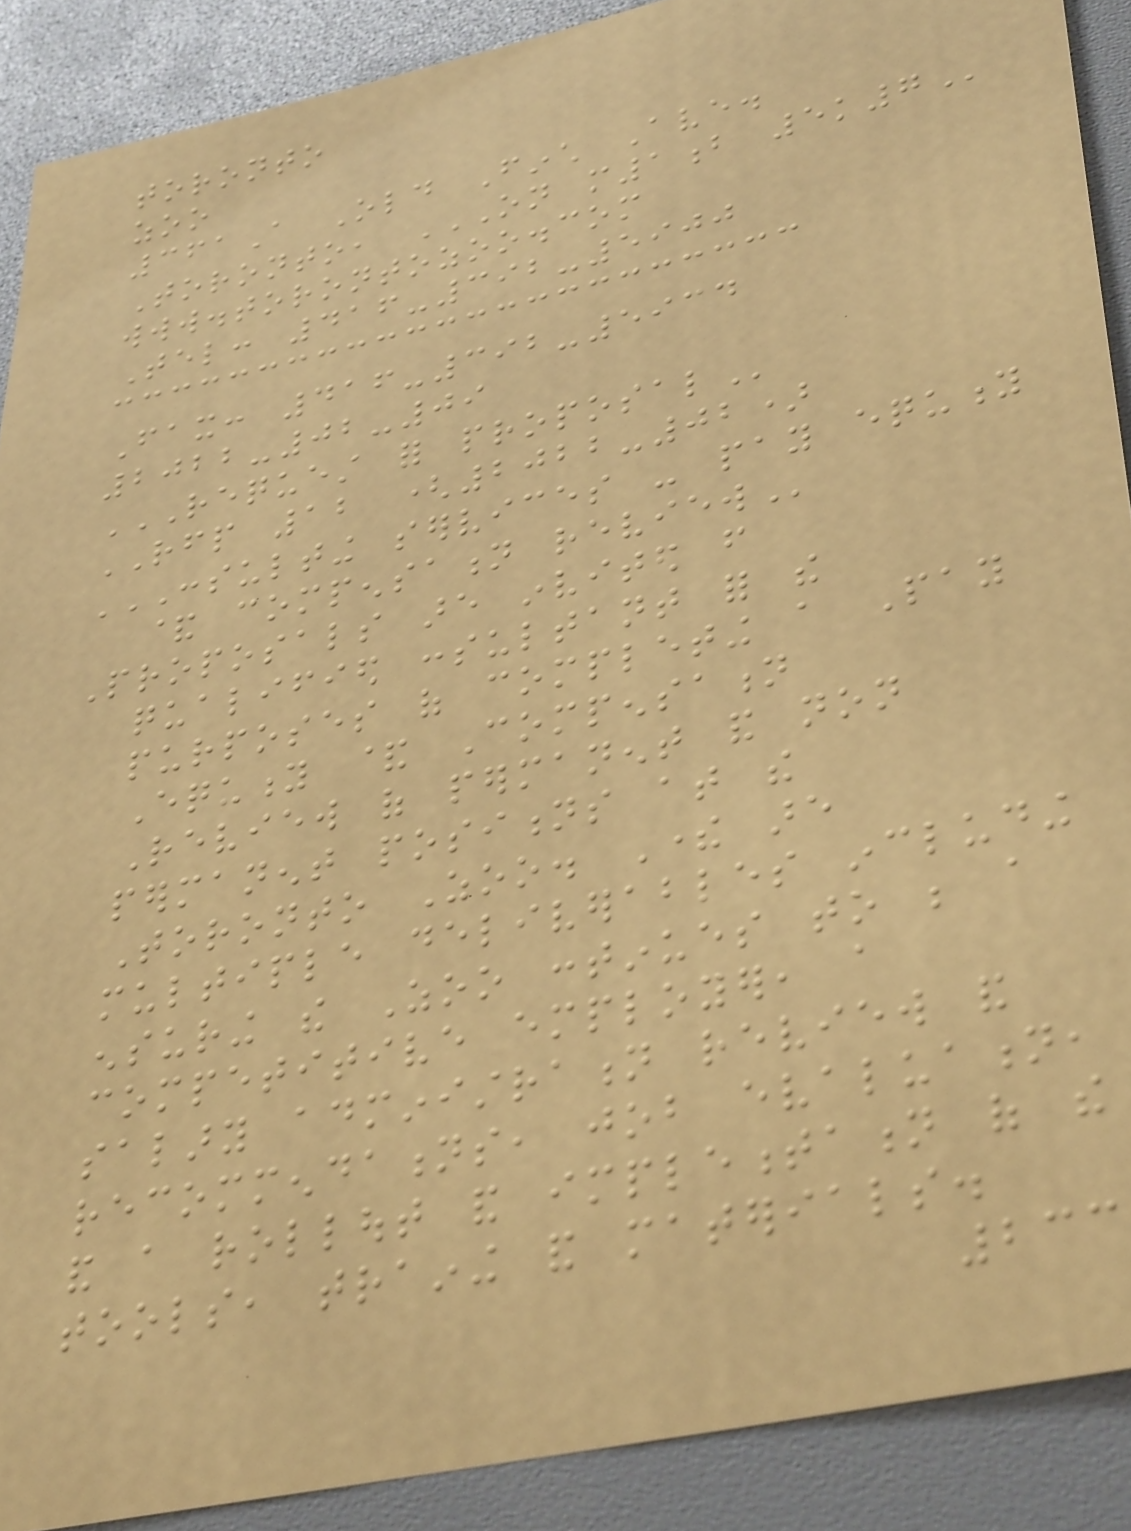toronto
zoo
361A Old Finch Ave.
Toronto, ON M1B 5K7
www.torontozoo.com
Tel: 416-392-5900
Fax: 416-392-5934
2022-02-09
REQUEST FOR PROPOSAL
RFP 12 (2022-02)
CONSULTING SERVICES - PAY EQUITY
& COMPENSATION REVIEW
Proposals are invited from
qualified consultant for the
purposes of completing a Pay
Equity & Compensation
Review of permanent and non
permanent positions at the
Toronto Zoo. There are
multiple deliverables including
ensuring the Zoo continues to be a
competitive employer, a
salary administration review and
recommendations, job evaluation,
and a rollout and implementation of the
tools, training and materials.
233
